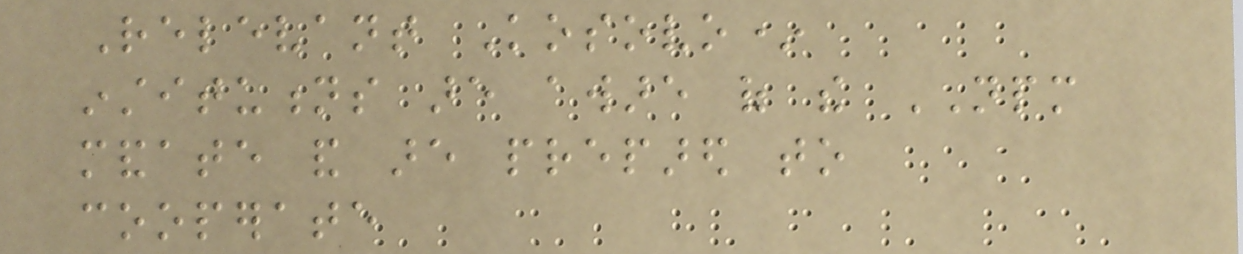Relevant Kosovo*
institutions are aware of the NPM
mandate and are prepared to
cooperate
